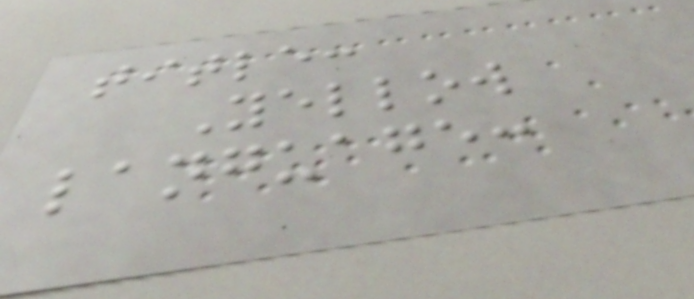title:
Yellow
language:
